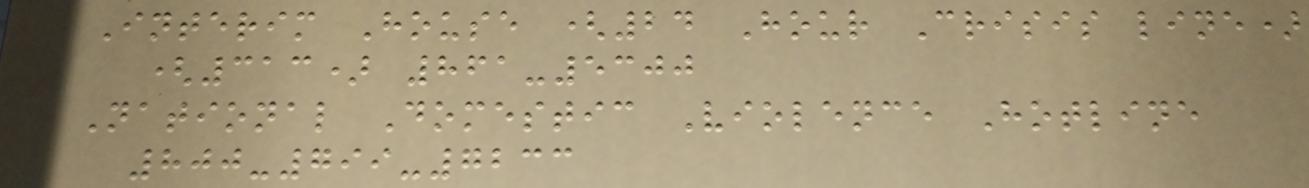Interim House (24 Hour Crisis line)
(313) 861-5300
National Domestic Violence Hotline
800-799-7233
